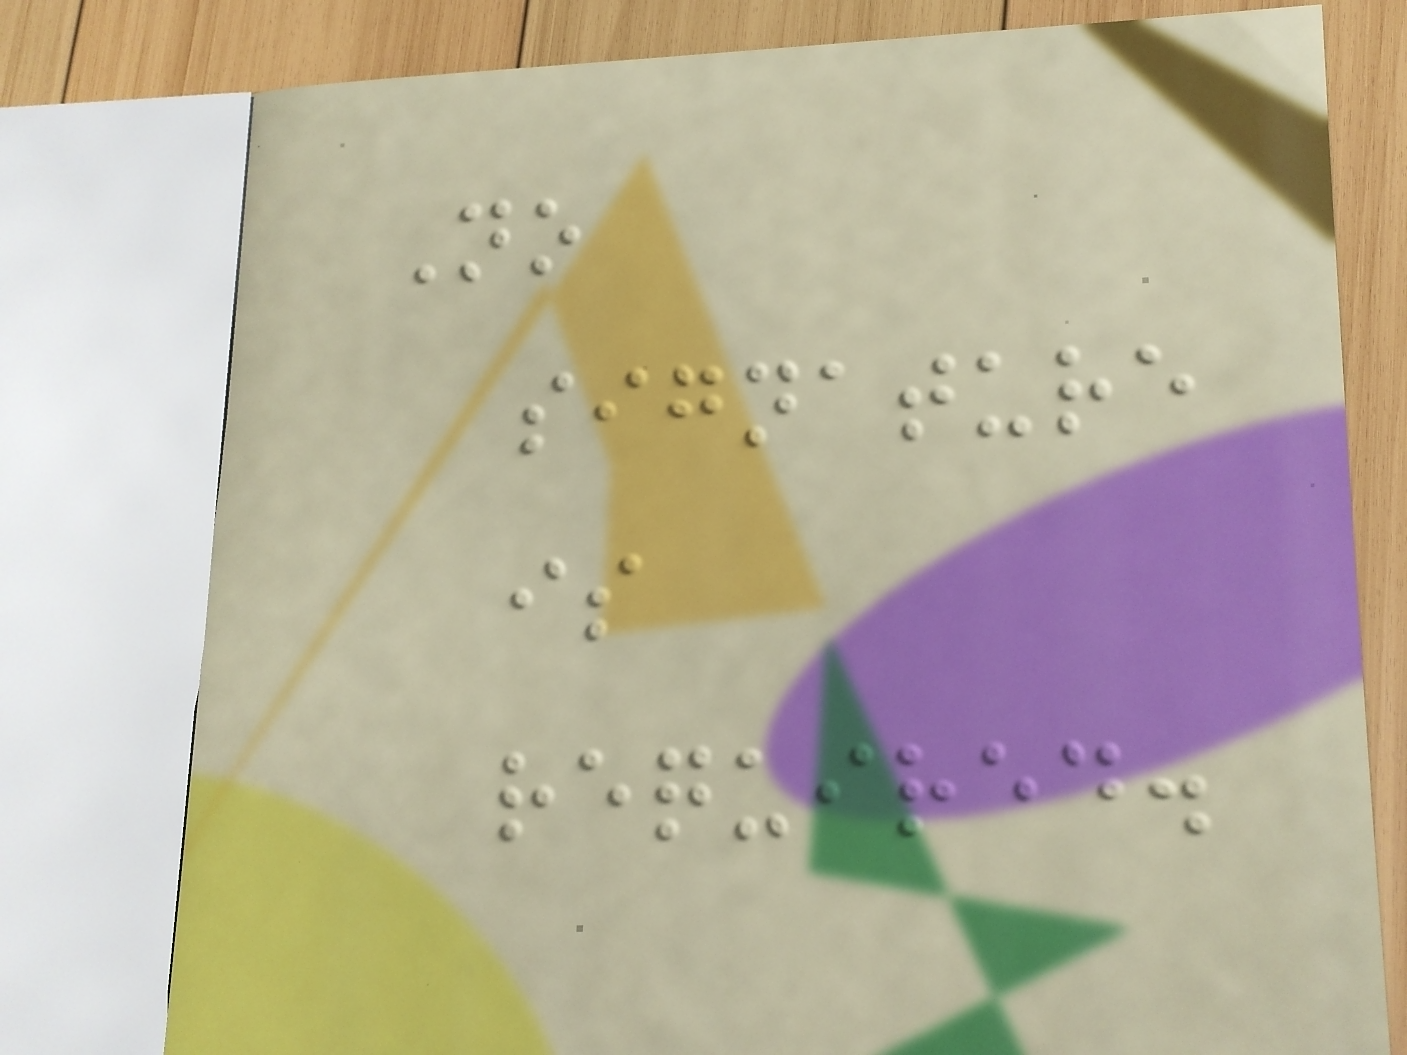No
signature
is
required.
